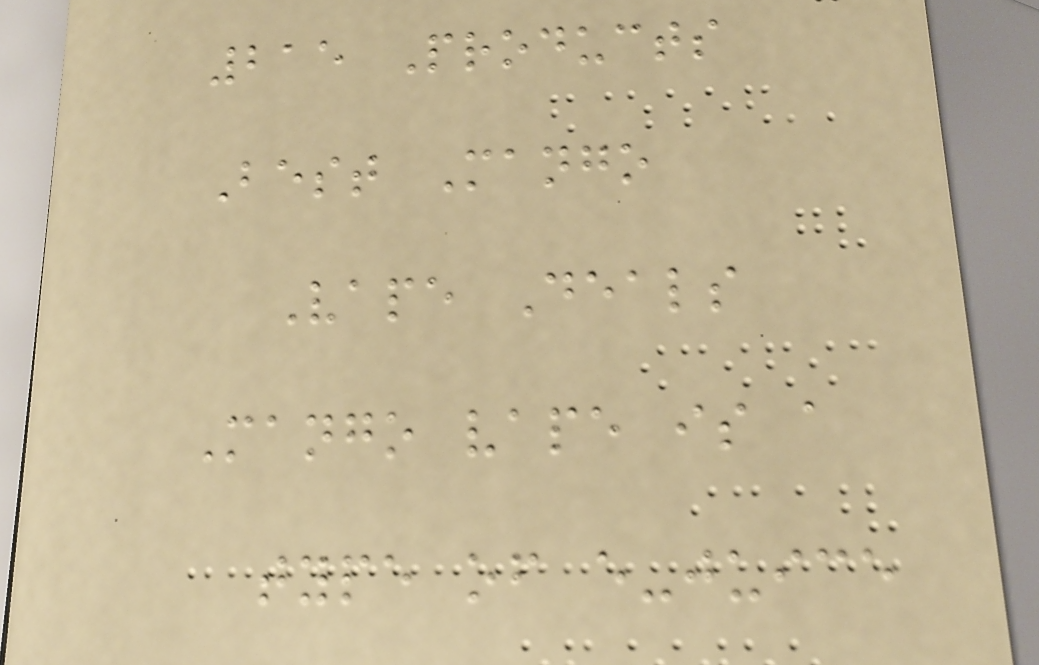215 Products
Best Mango
Vape Deals
Mango vape is a
type of e-juice
